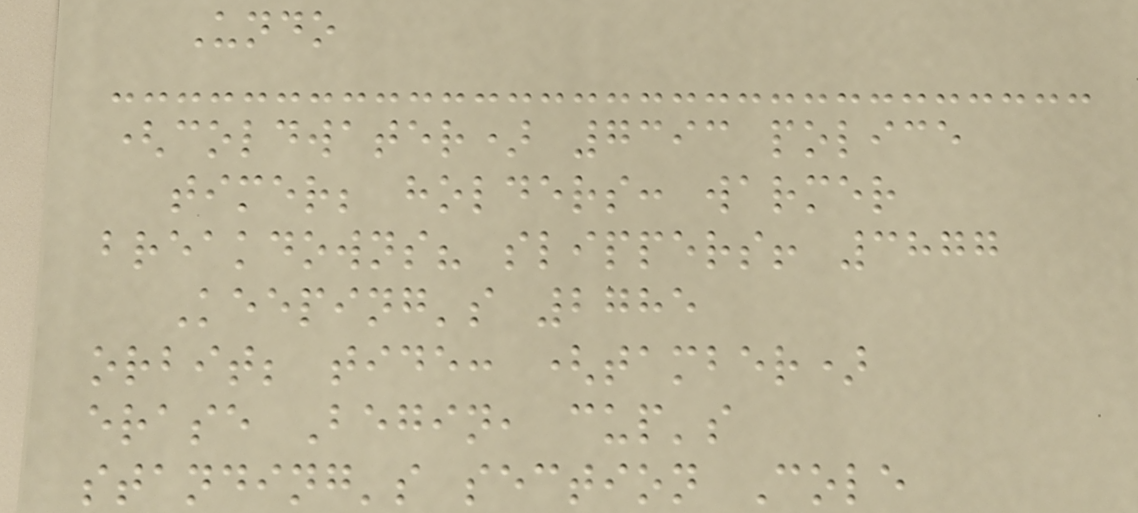Undo
(coldwater) 7393 police
timer; holders: warmer
breakdowns? slippers! 3877
Keeping's 2785
orbit; tide: (tamber)
erase Begin, cup's
standing's section Cole
